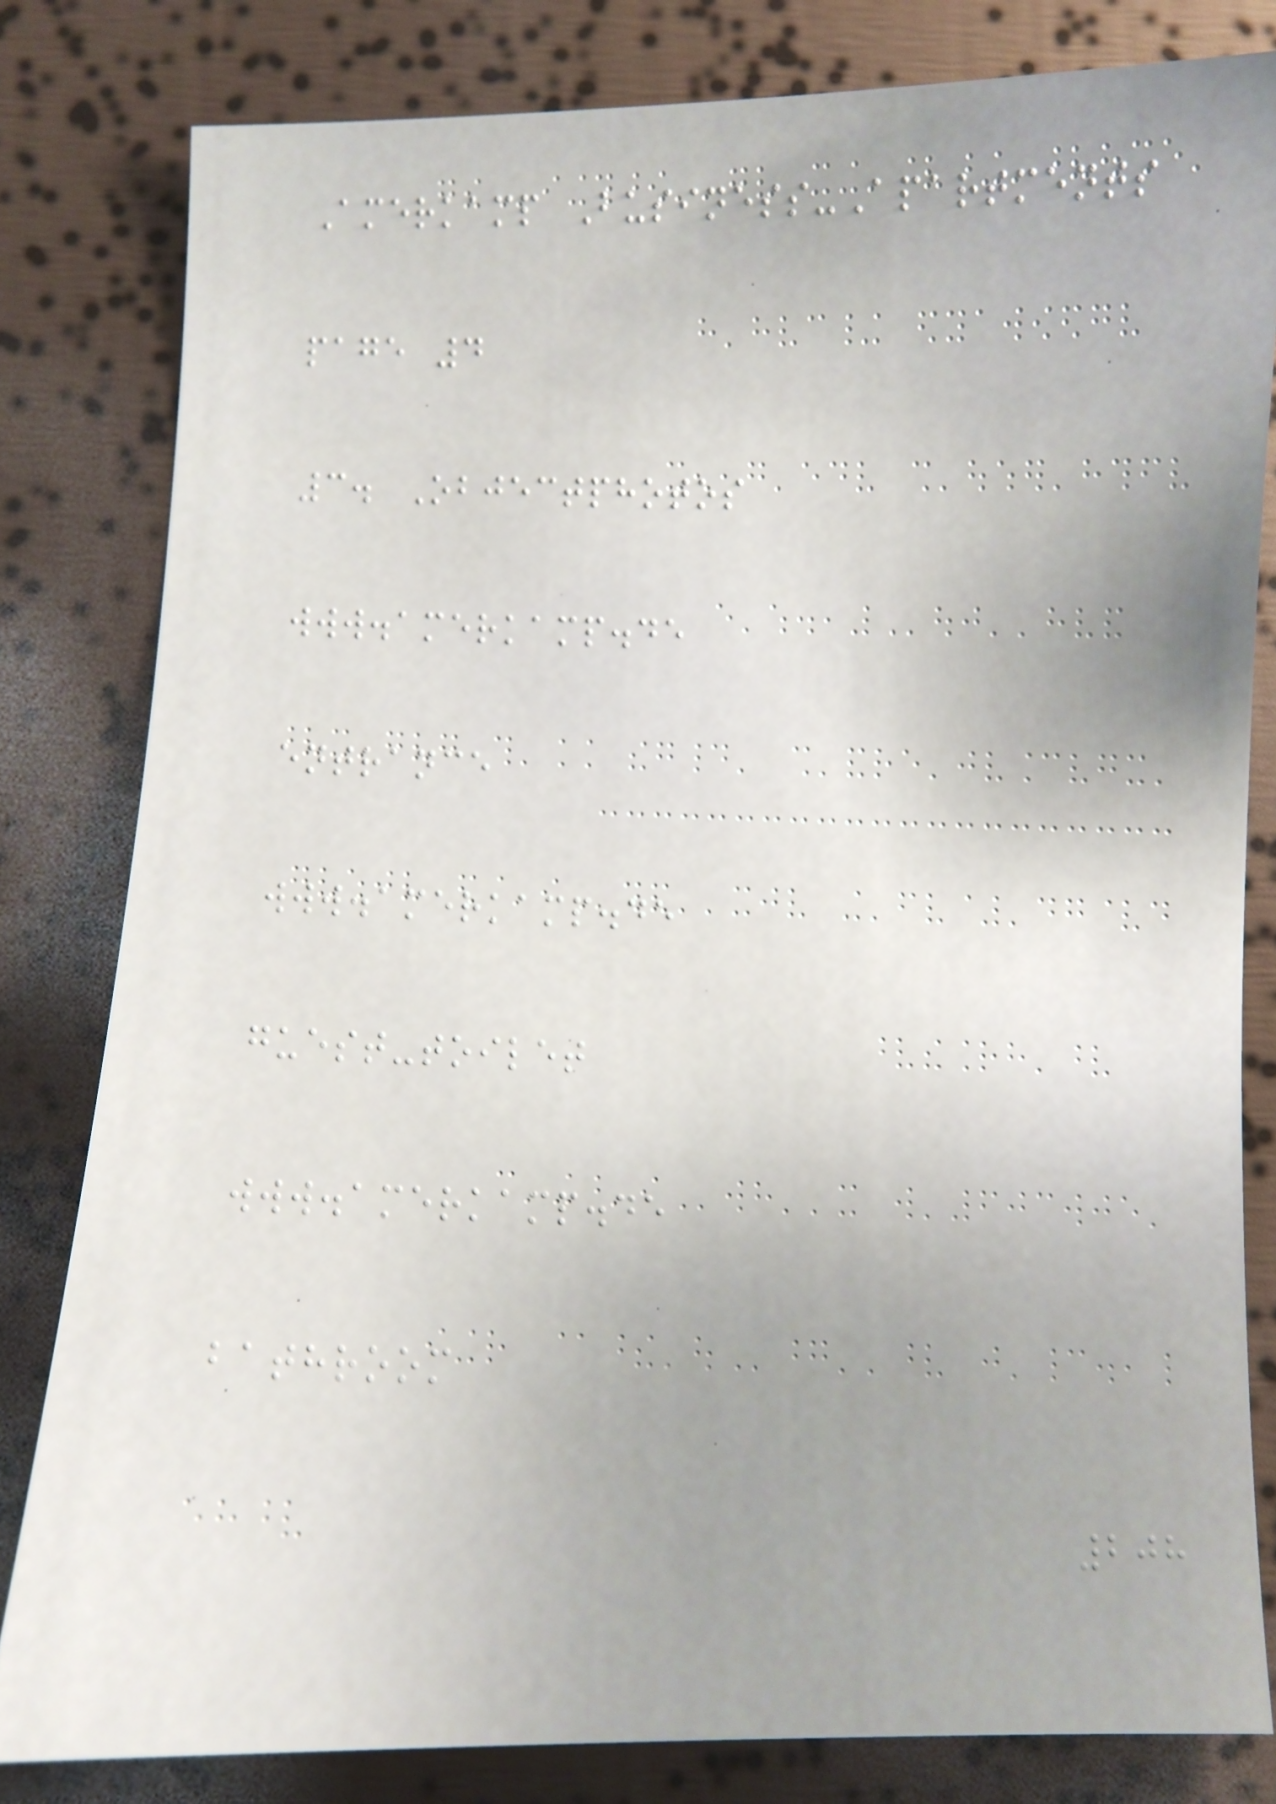Amerkamp Business-Apartments
page 4
3. Objectphotos
www.amerkamp.de
entrance
www.amerkamp.de
guest-toilet
www.amerkamp.de
bathroom
208
